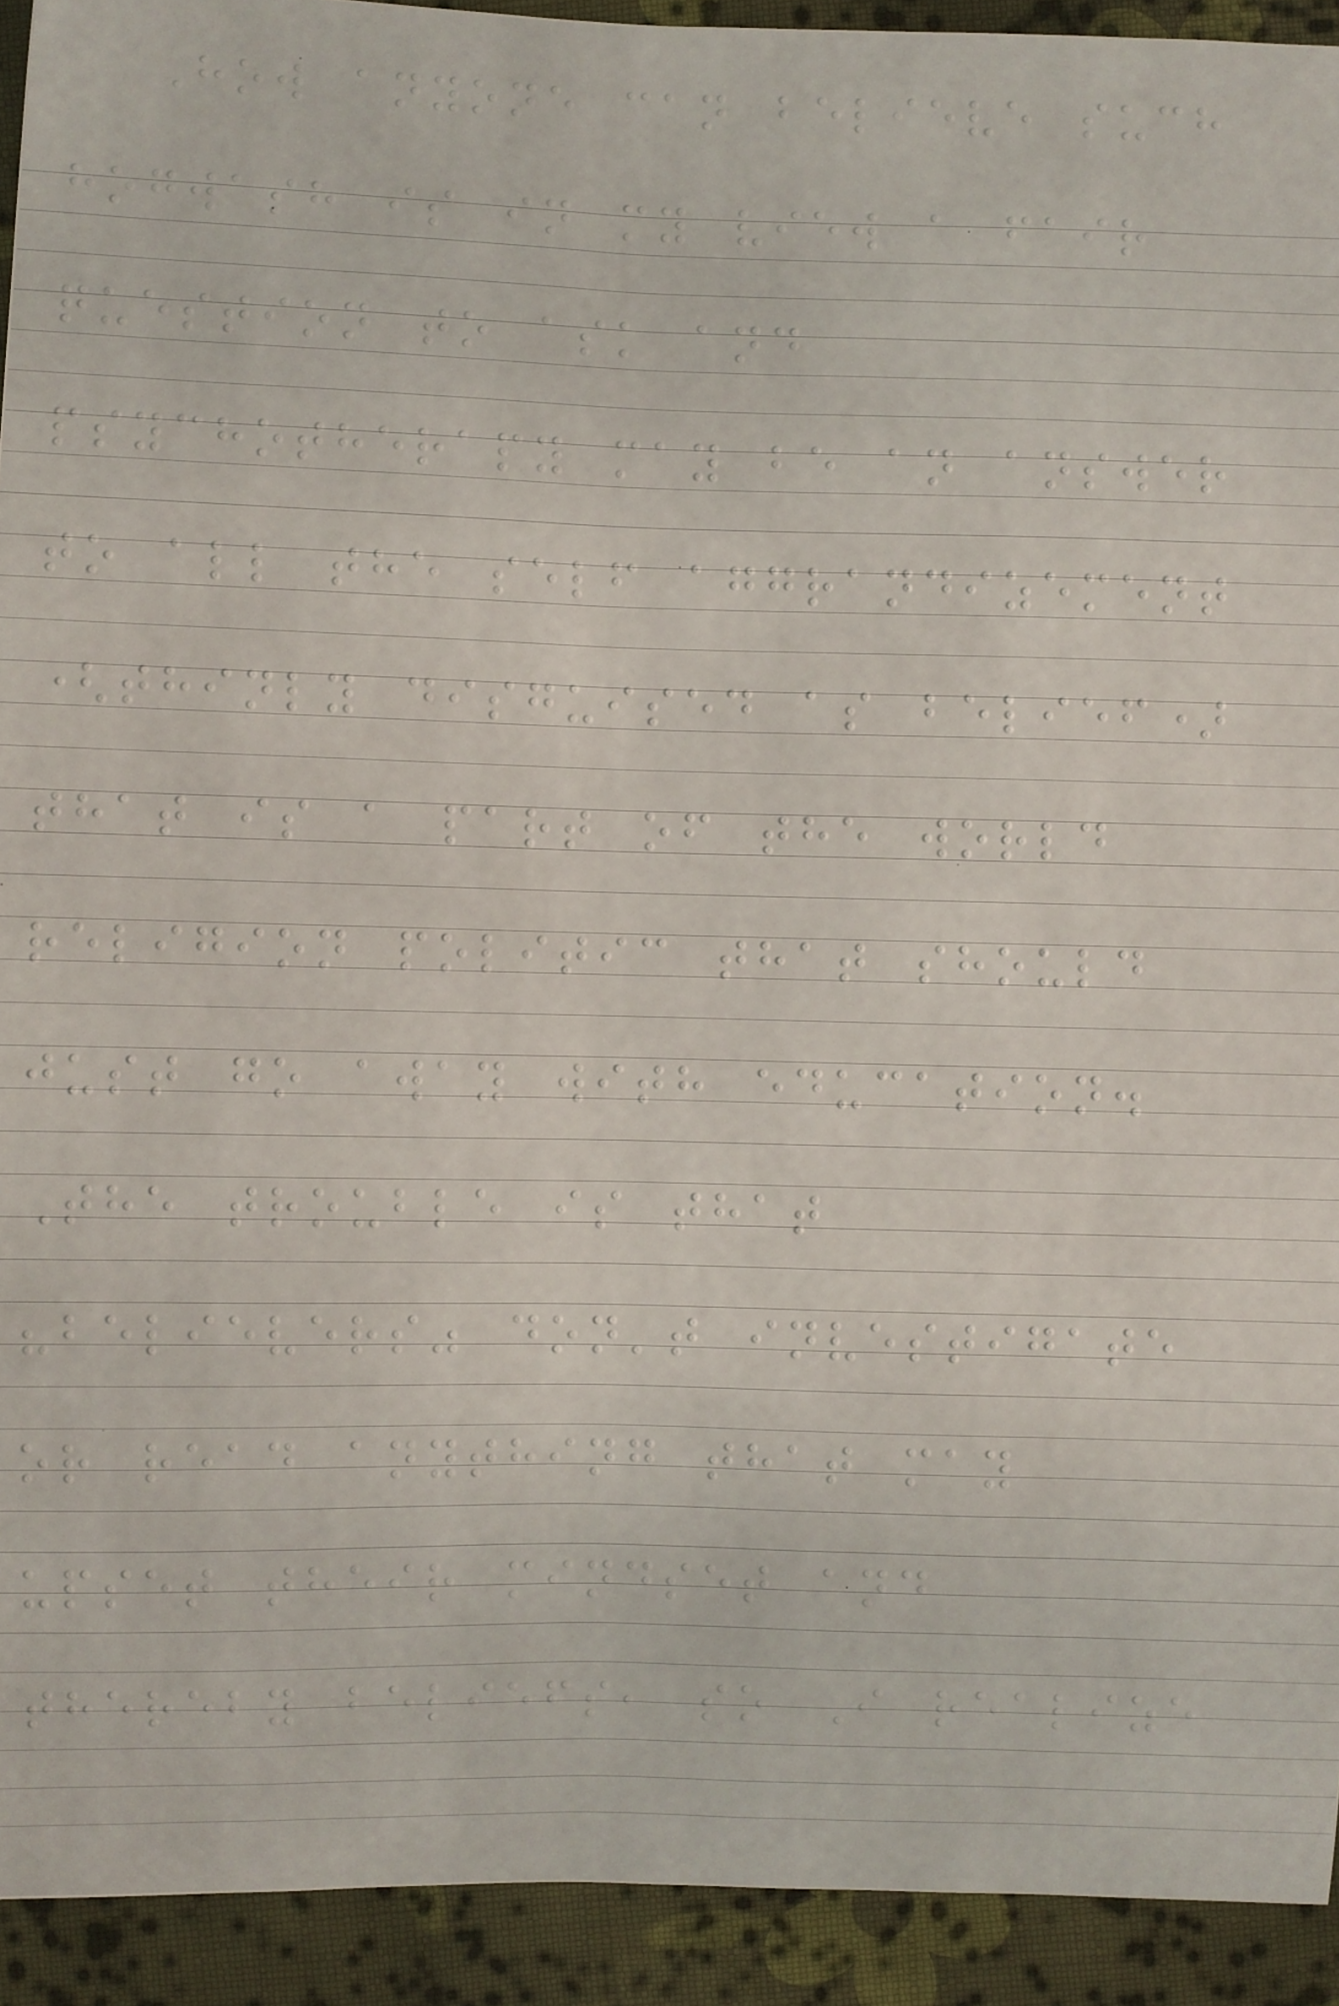How anyone can believe such
hogwash is in my view a fair
question to ask and
psychotherapy may be an answer
to all the self aggrandizement
(thinly disguised as belief)
that is a part of the world
religion politic that should
just go away with education.
The trouble is that
"believers" don't investigate
or read anything that may
upset their mindset and
thereby beliefs, so I realize
